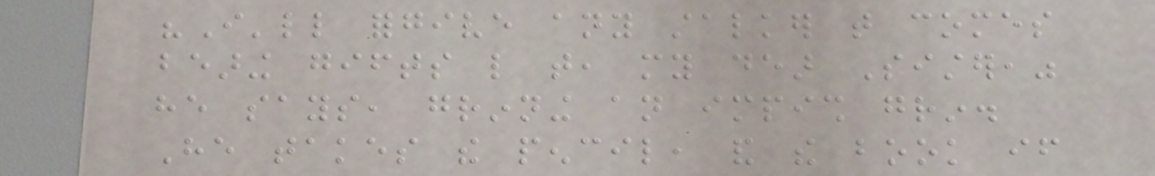"I'll forgive any stalker that comes
bearing gifts like that, my dear Sister,"
he says, grinning an impish grin.
He takes the pencil, and the book if
